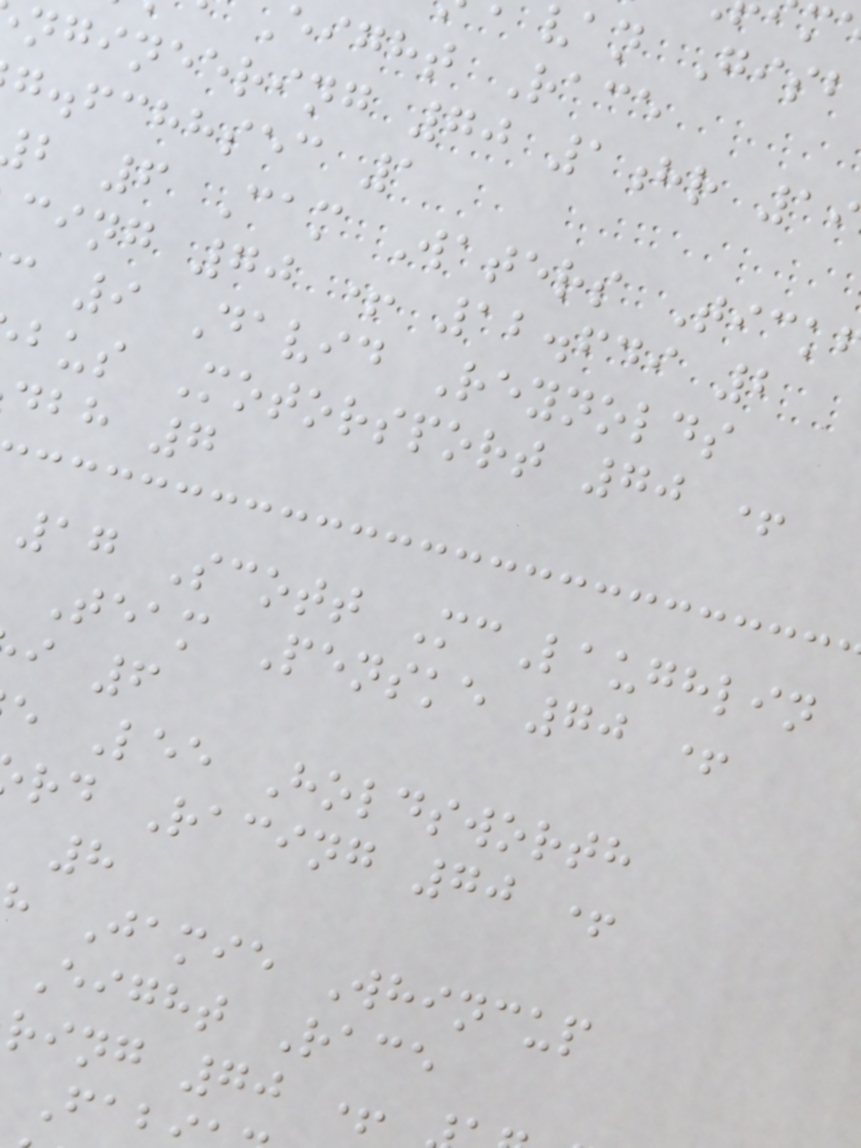van Gisb
eight Race
ngineering 70 1hr 19
g.fchhsec 1
b 6 Cam Waters Tick
cing 70 + 12.649 2
c 9 David Reynolds
bus Motorsport 70 +
dbh 7
17 Scott McLaughlin
Team Penske 70 +
i 6
e Lee Holdsworth
rd Racing 70 +
Jamie Whincup
Eight Race
ring 70 +
